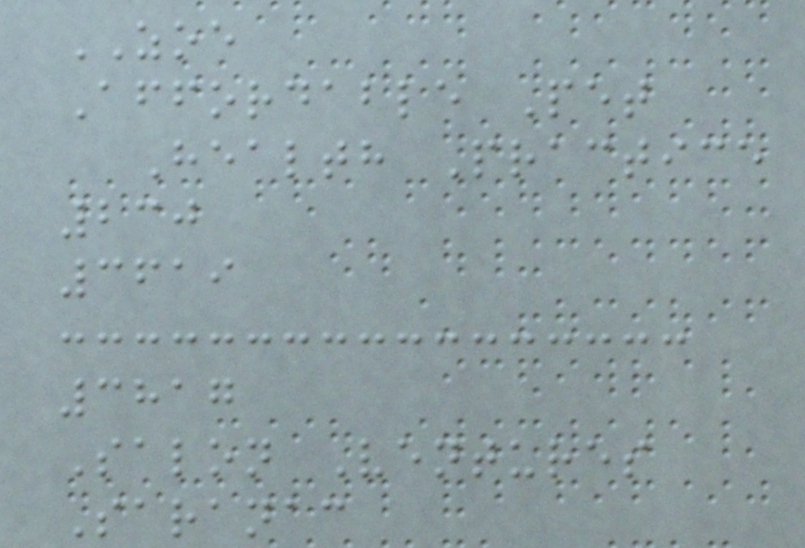ZOE
Affordable Pet
Health Practice
230
3619
3817
Salon Ventures
Saranac
